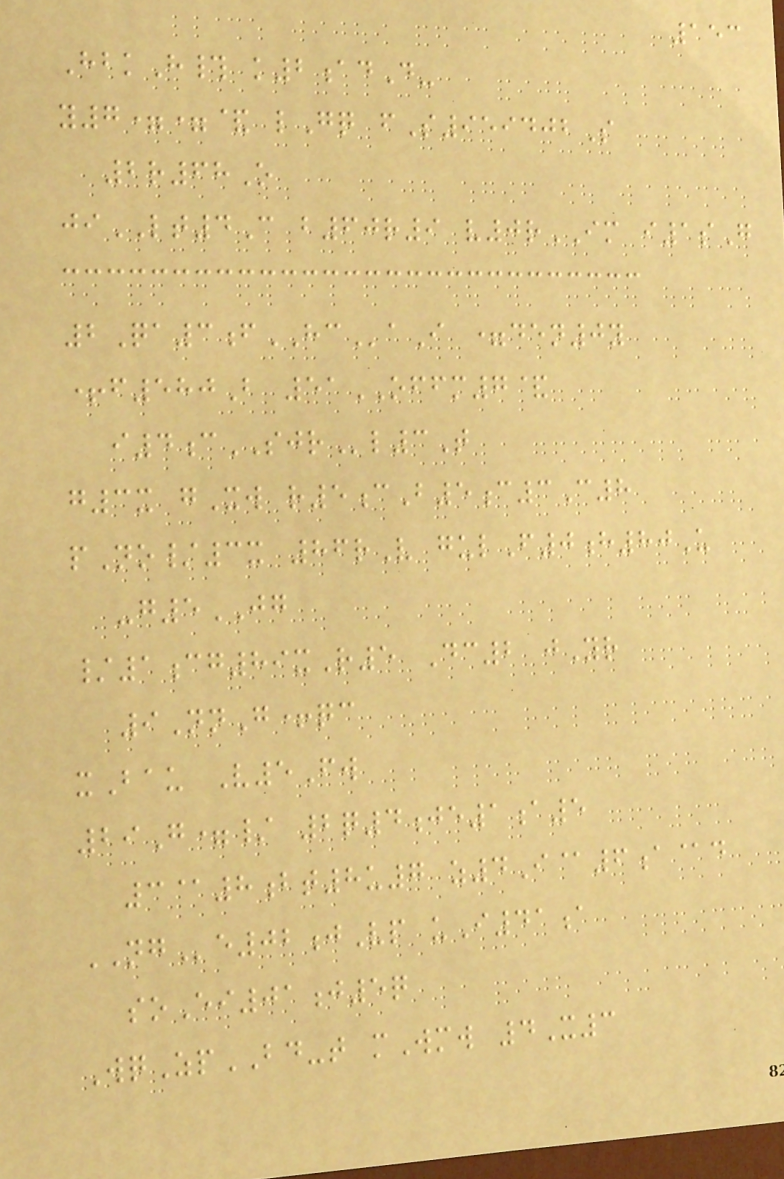153
HbkH# k2adD-
y7==& lGq fS959402S
2r68O
jiLT4C b60r9 v0rIM i1sG
2Qa3fHCaI =den0y
+f580B 51OFFM7&
i4cSJRl3T
g3x gXw r5cB5c3C8
pNo/3x 86rV gulF0h80U
-g5JG
/1cg89xR5 Dc2 jYr
9NnG+qc
xBau V5Fw
29G=/ 2q4je1a5
3@8bt8u7 z4I@6a@d
NGe02jVp uI41a
soEi01j5q
WqZpBD-t mWmw 4X3
